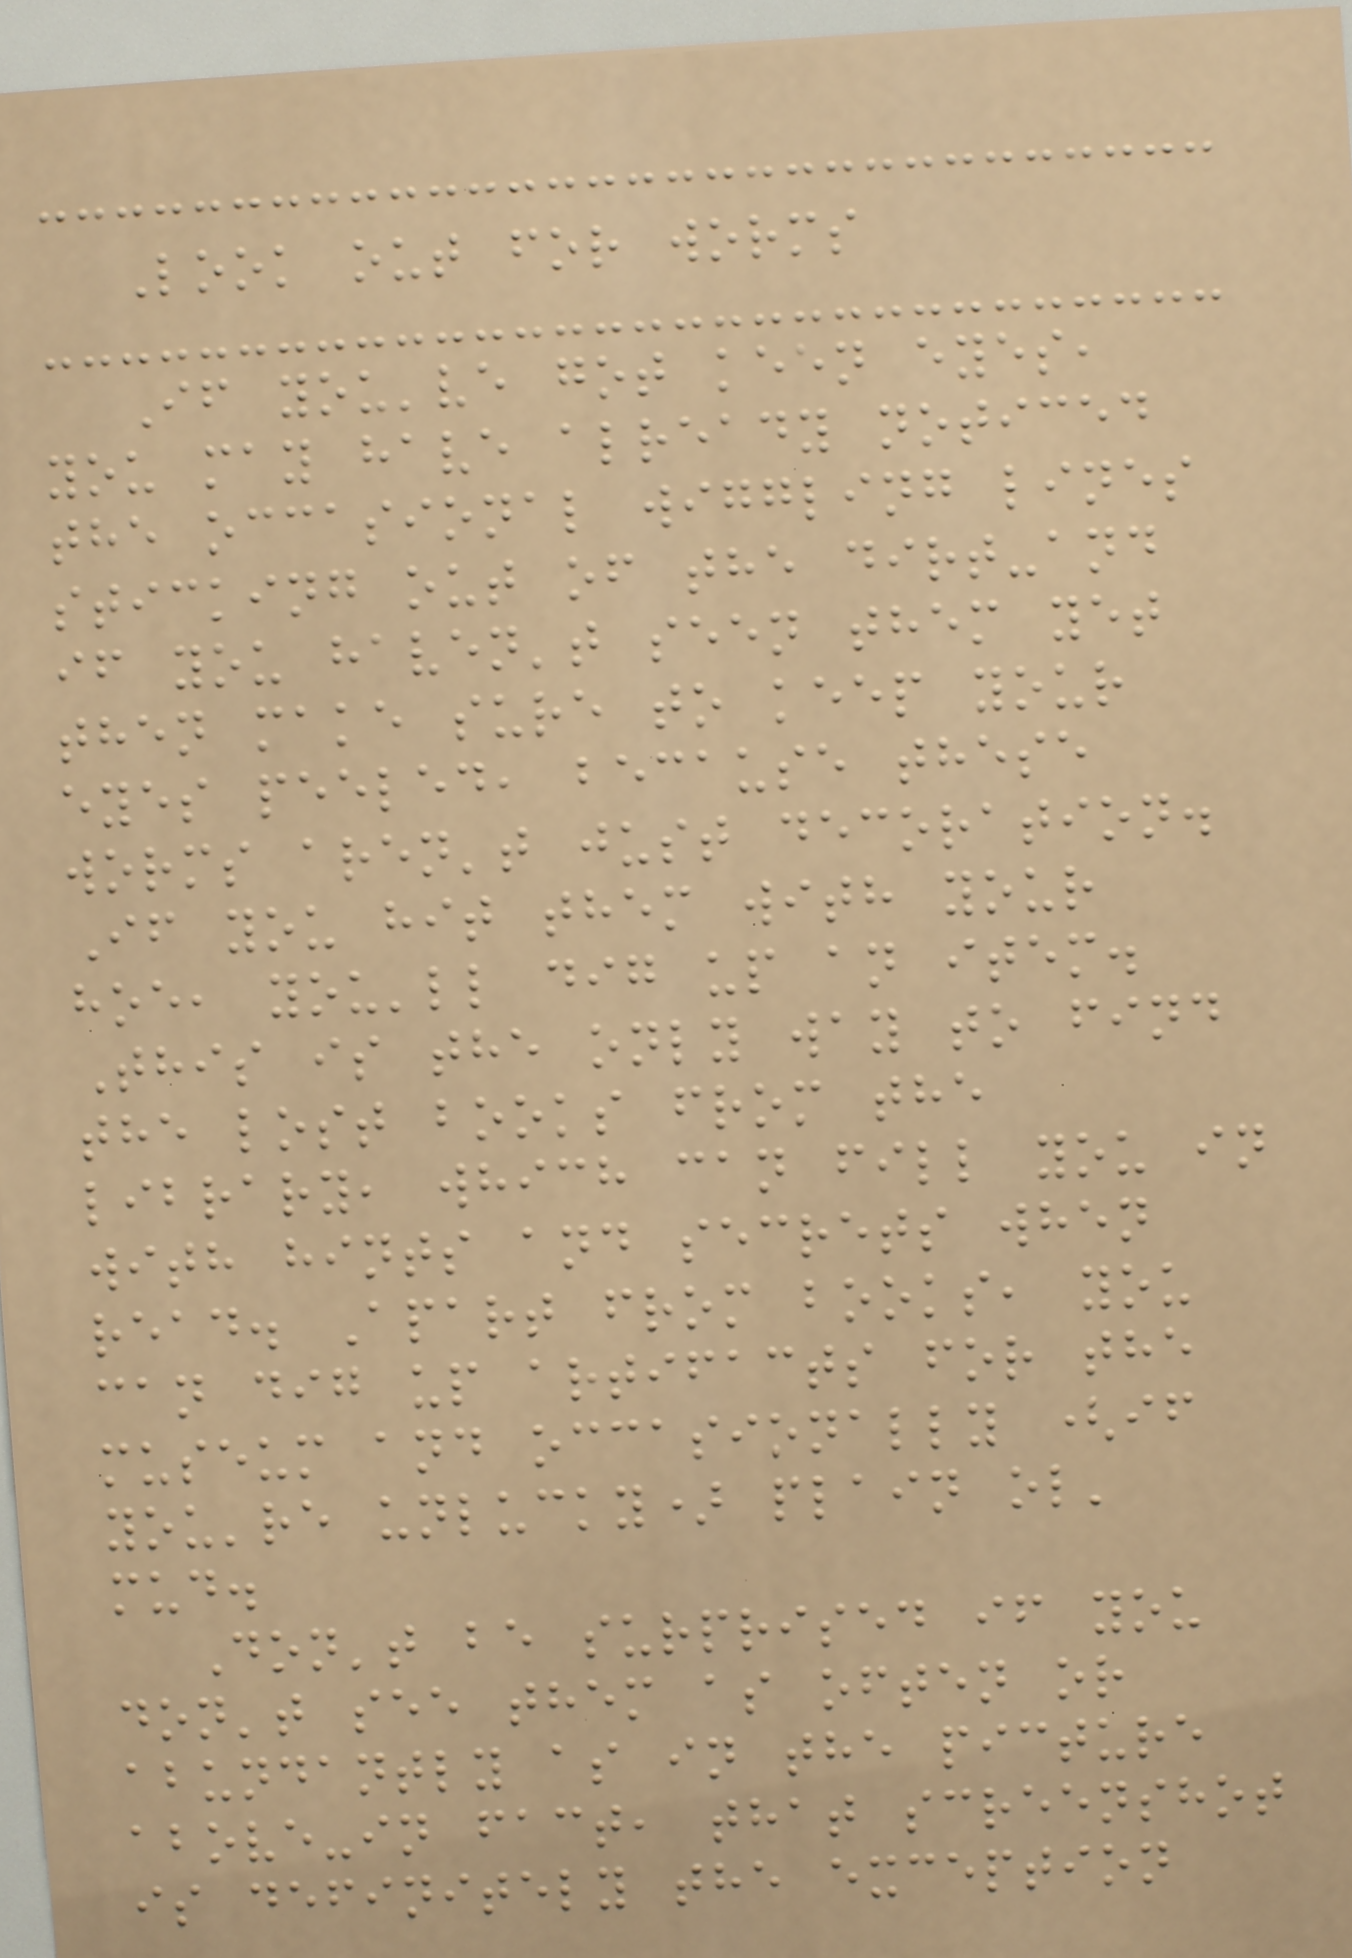Look out for worms
If you've got keen eyes,
you may have already noticed
the occasional wiggling lines
sticking out of the dirt-and
if you haven't seen them yet
then make sure to keep your
eyes peeled, because these
worms aren't just decoration.
If you hit them with your
hoe, you'll dig up an item.
This is the only way to find
the lost books from the
library, which can fill you in
with hints and secrets when
read. Apart from books, you
can dig up artifacts for the
museum and occasionally (if
you're unlucky) plain ol'
mud.
Don't be surprised if you
don't see them as often or
abundantly as in the picture
above-in fact, that screenshot
is definitely the exception
